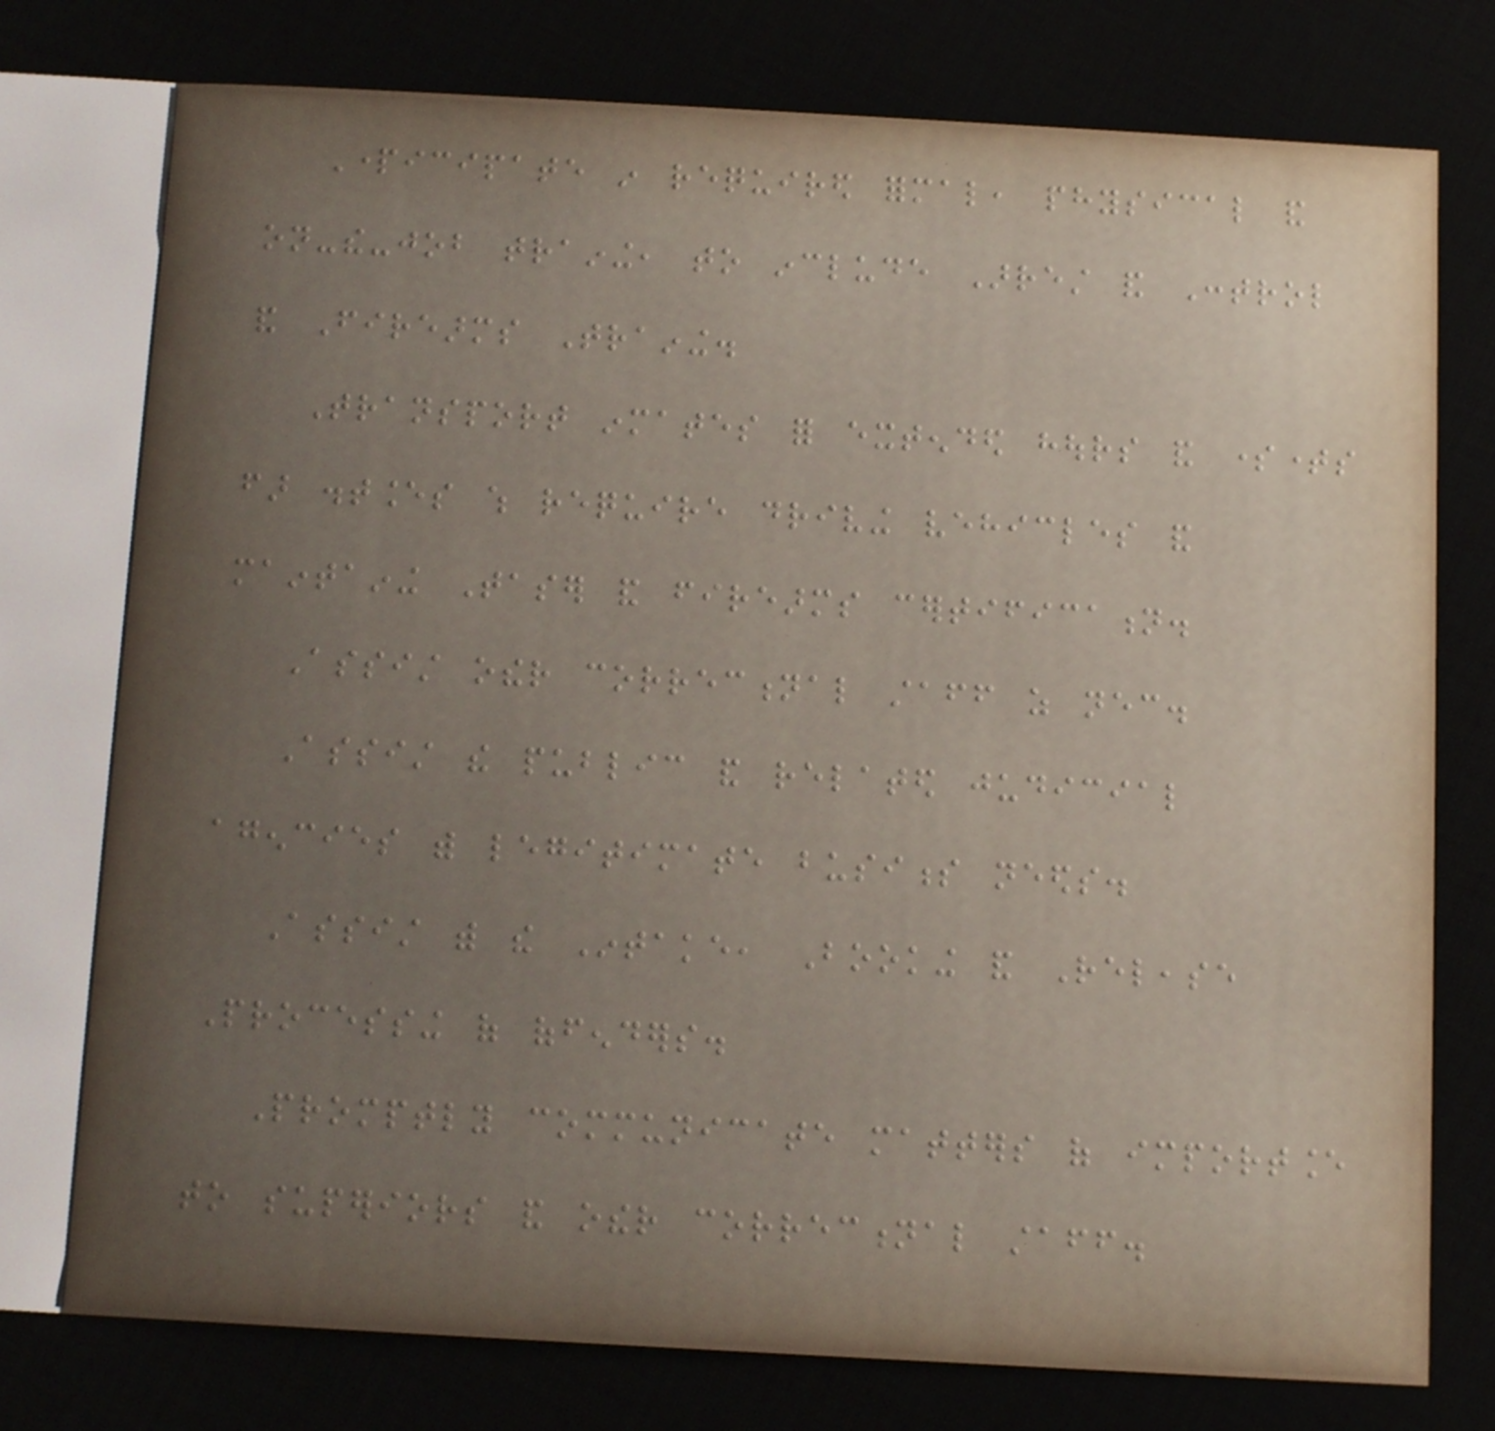Participate in required formal, physical and
on-the-job training, to include Arrest and Control
and Firearms Training.
Transport inmates for extended hours and sometimes
far distances which require driving vehicles and
maintaining Taser and firearms certification.
Assist other correctional staff as necessary.
Assist the public and related judicial
agencies with legitimate business needs.
Assist with the Intake, Booking and Release
Processing of offenders.
Promptly communicate matters of importance
to superiors and other correctional staff.
